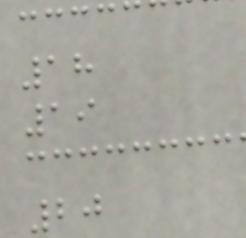18
19
20
